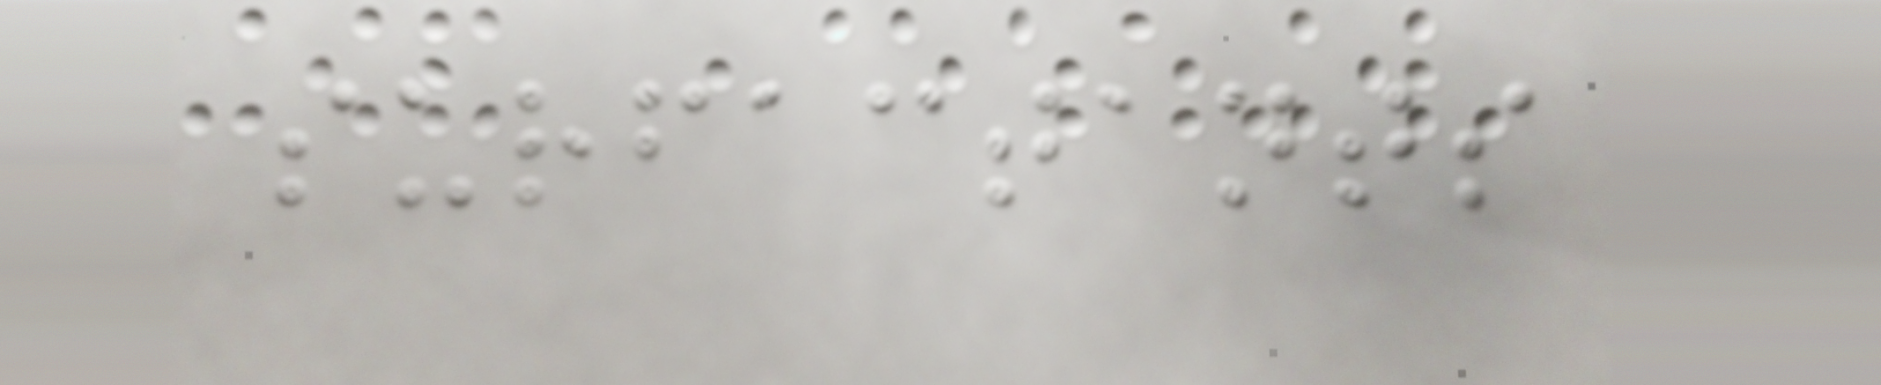surfactants
